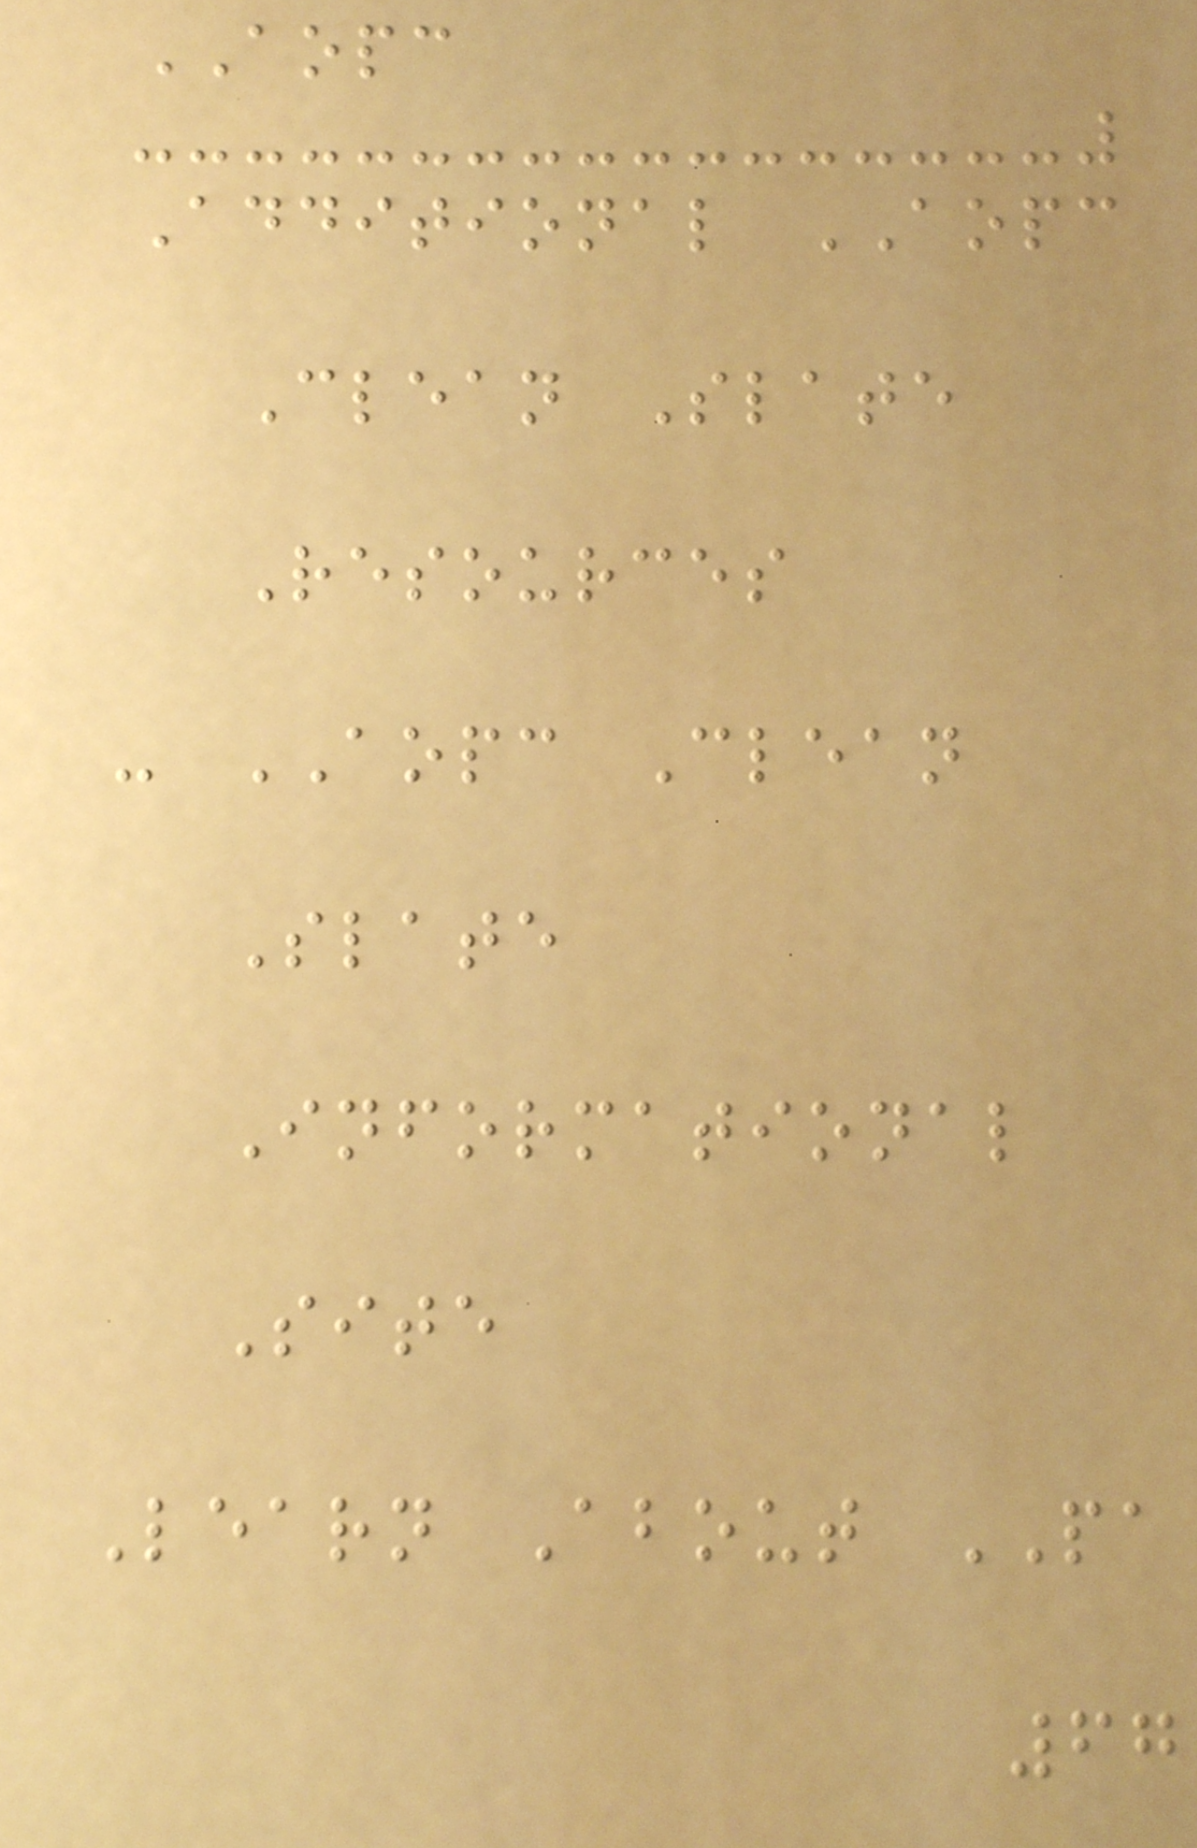AOPC
Additional AOPC
Clean Slate
Resources
- AOPC Clean
Slate
Informational
Site
Learn About PA
67
